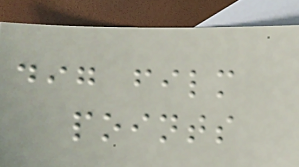dig film
points
